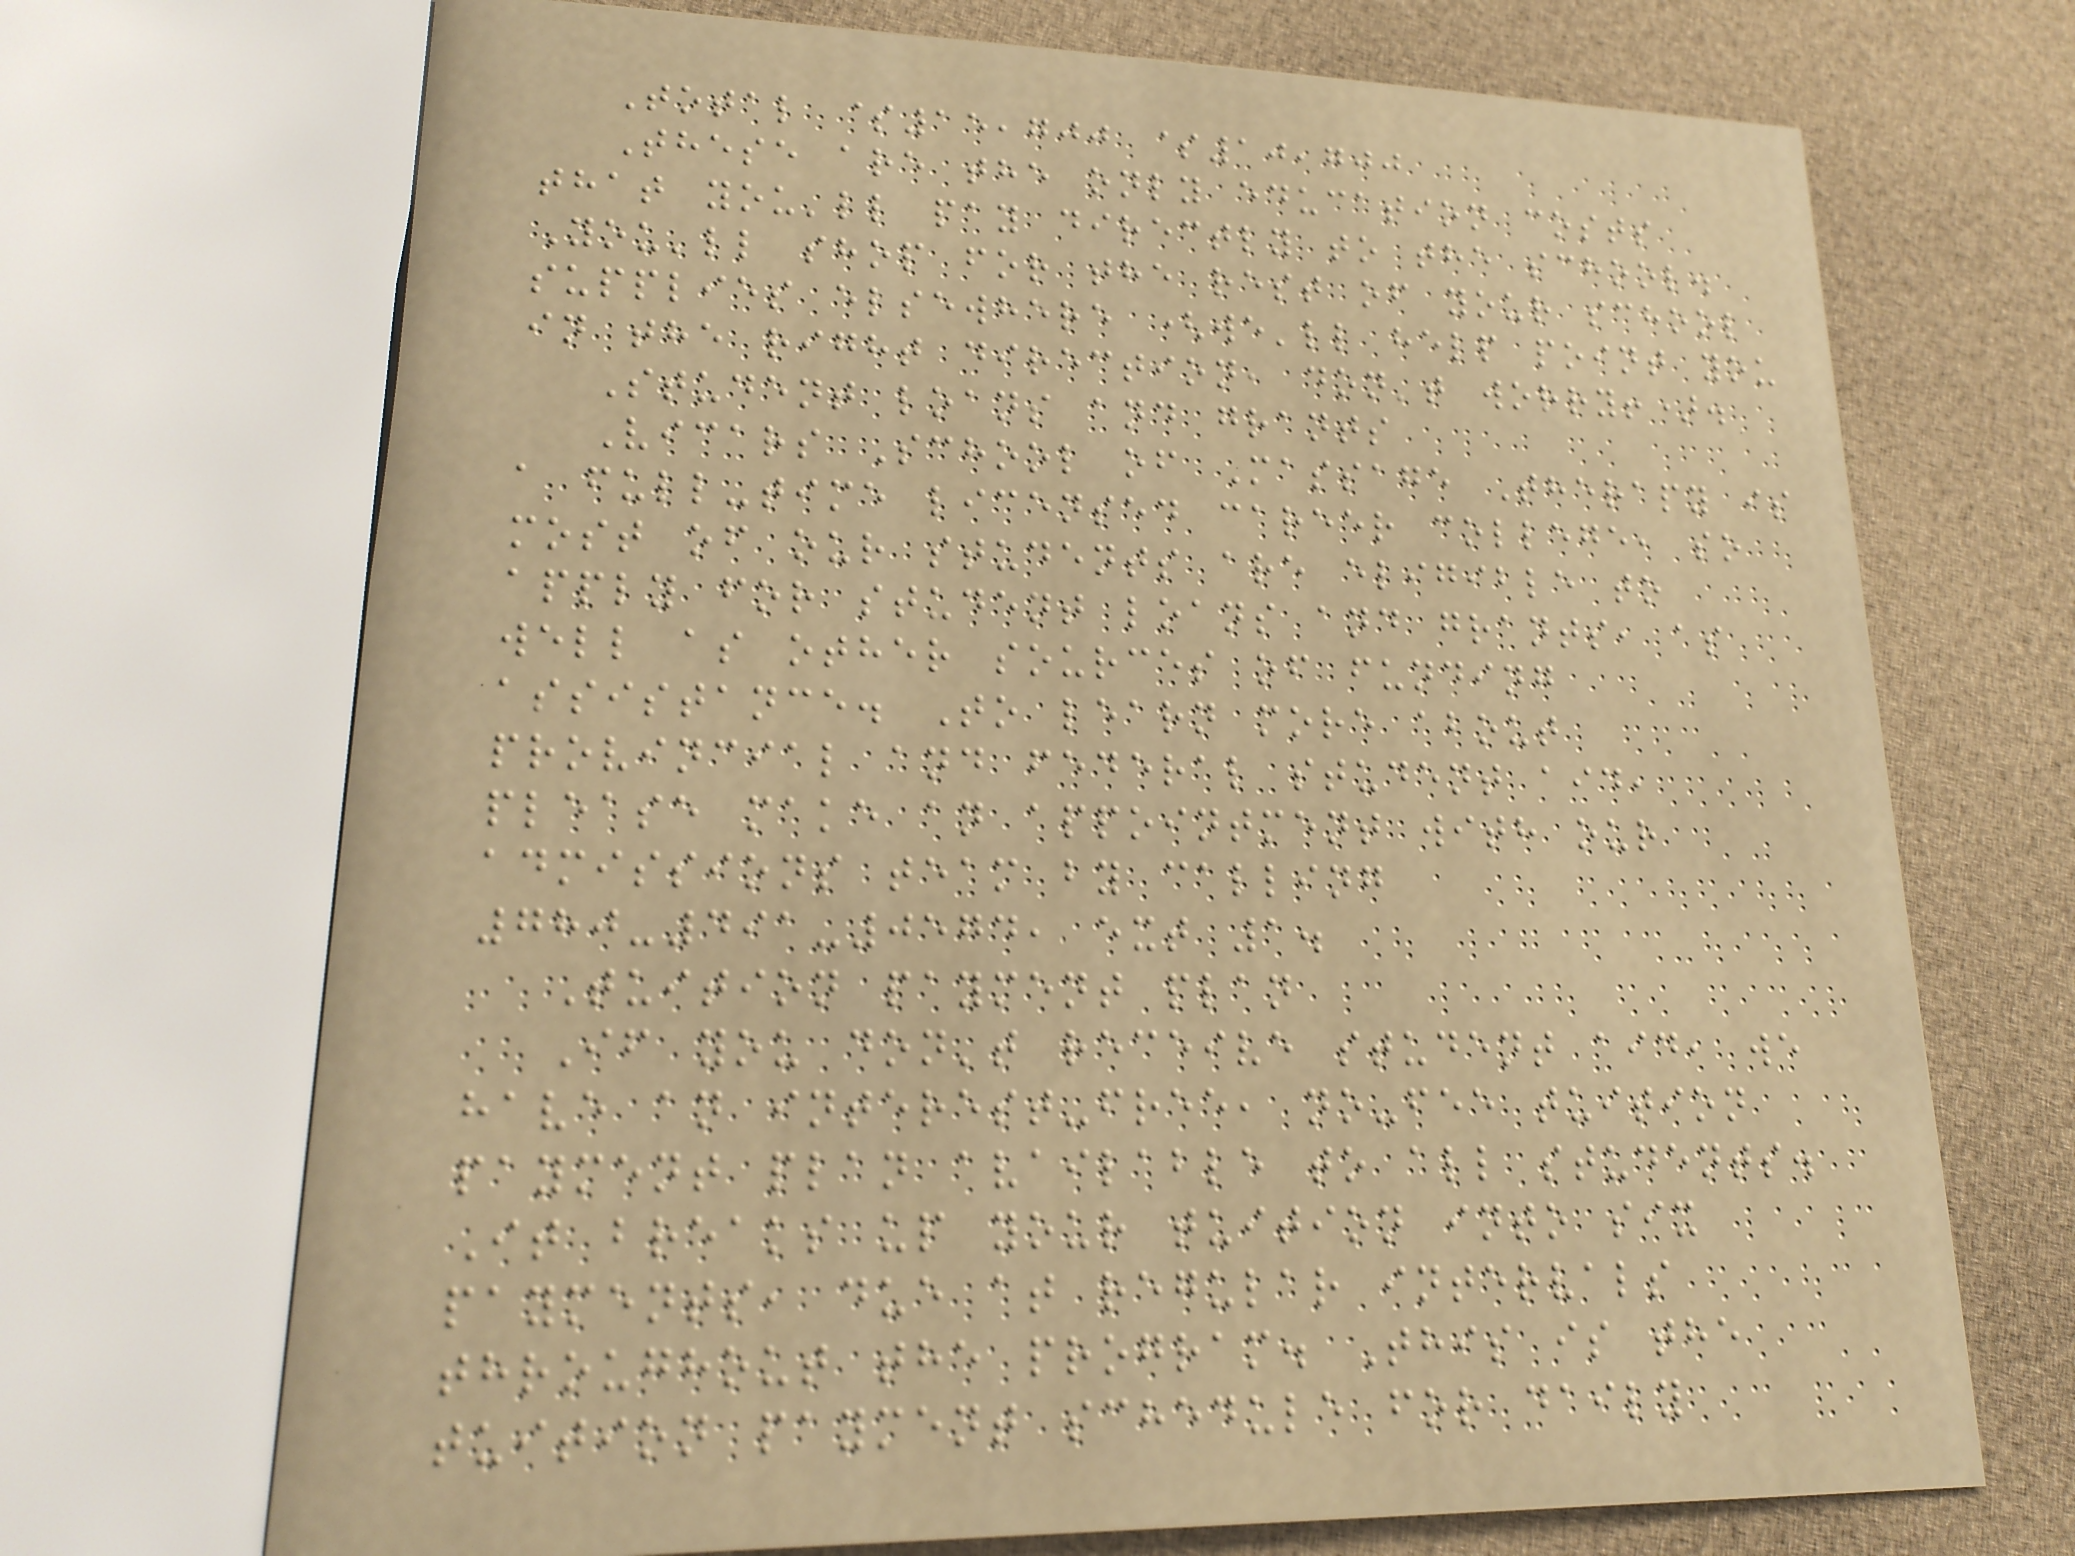Total $15,700 $10,700
These are the only education costs
that you'll pay directly to the school.
You'll shop for the rest of your school
supplies elsewhere (we'll help point you
in the right direction, don't worry!).
Student loans and grants
Vicars School of Massage Therapy is
a full-time licensed career college, so
most of our students are eligible to
apply for student loans and grants, as
well as other sources of funding
assistance. To learn more about
provincial and federal student aid,
please make an appointment with our
admissions team by calling
780-491-0574, ext 1.
Tuition payment plan
If you don't receive student aid, we
have an interest-free, no-fee tuition
payment plan available to all students.
It breaks up your tuition into six
payments, due at regular intervals
throughout the program. This is the
tuition payment schedule for daily
